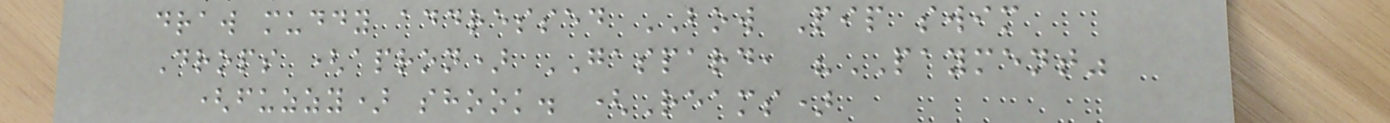draw muddy addressed BOW Pip swim
Drops (apron) GASPARD, "PAYMENT"
(fuzzy) shook. (Reams)
